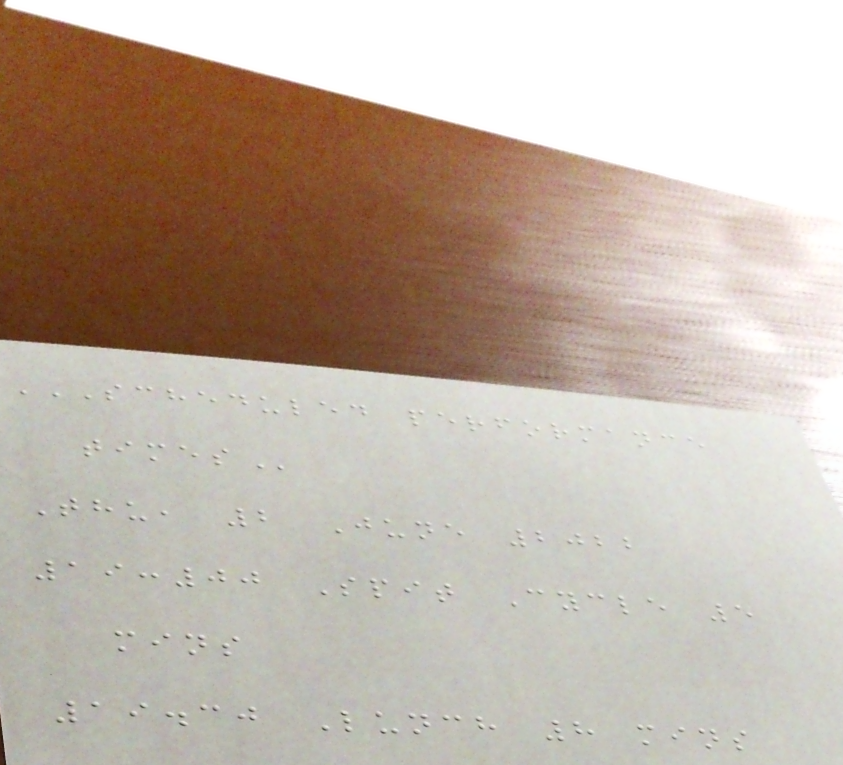SCHEDULED PERFORMANCE
TIMES
Thu, 2 June 2022
19:00 Spit Cycle 5
mins
19.30 Lunch 8 mins
